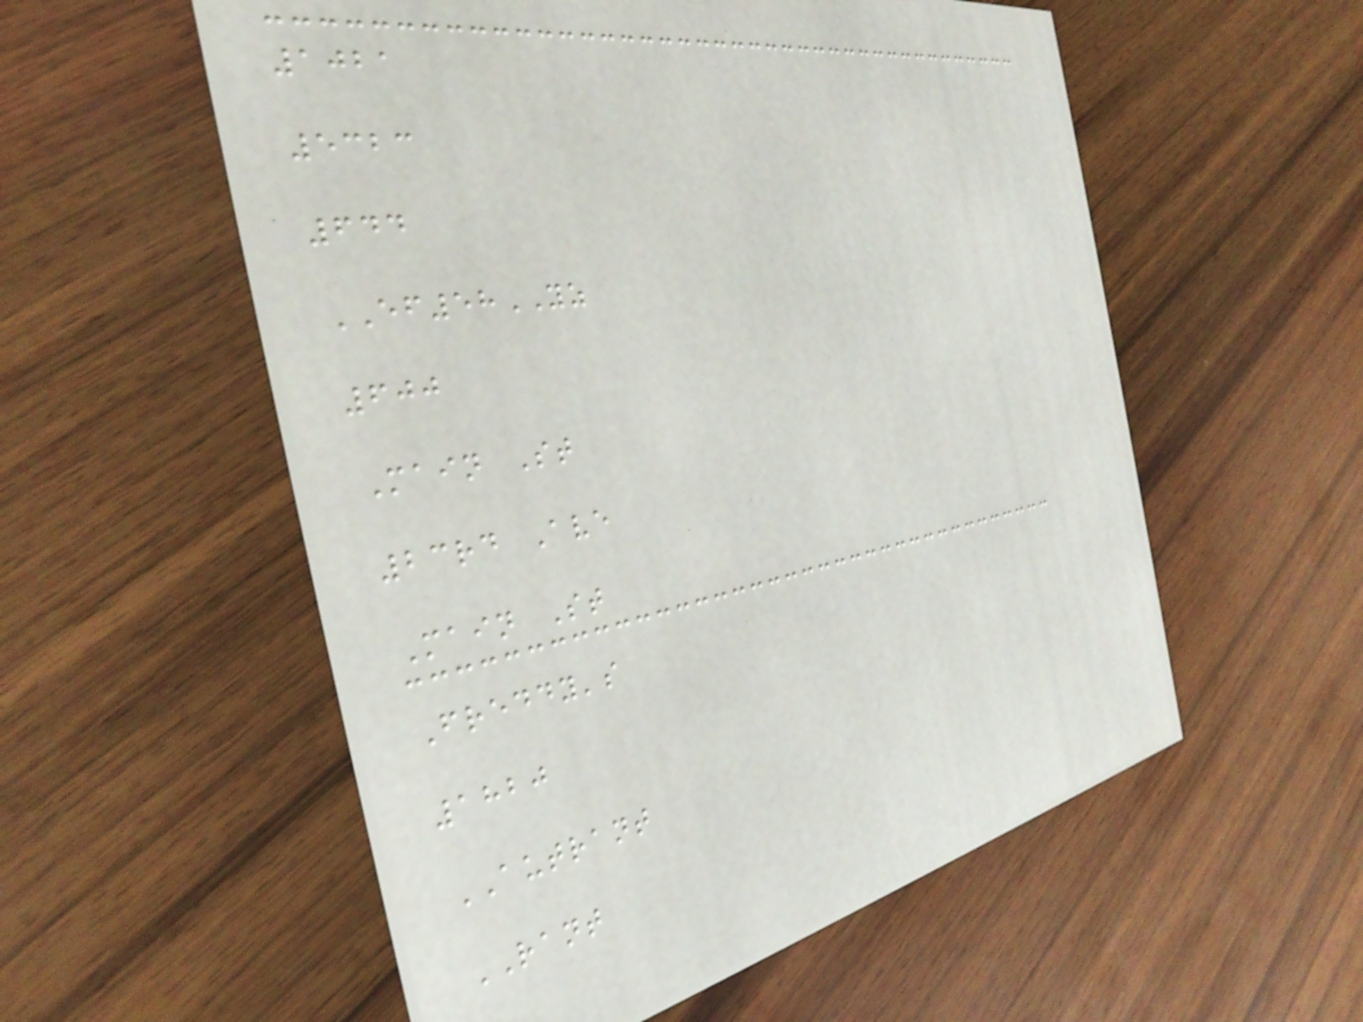1021
5323
644
EF58YZ
600
Main St
23rd Ave
Main St
Freddy's
1820
AUTRANT
RANT
